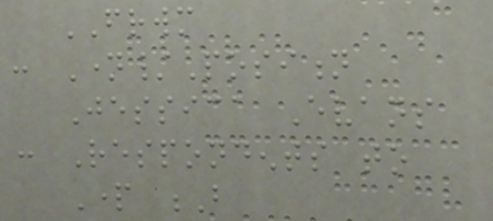FRWM
: Name/Position
Jessica Evans
: Respondents to
Part B
